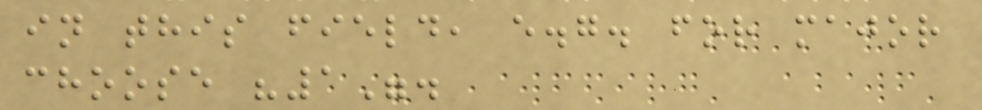in this field, e.g. for major
choose "1".
